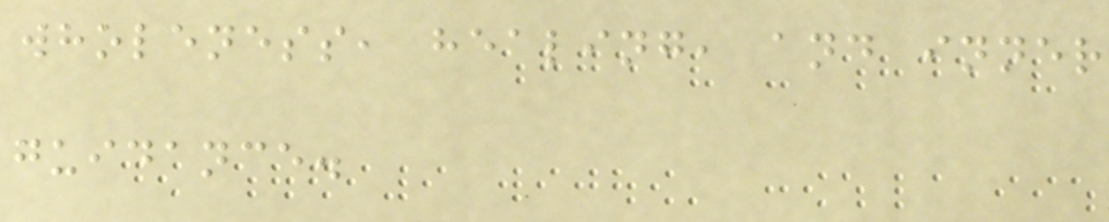wholeness, healing, and inner
guidance.
